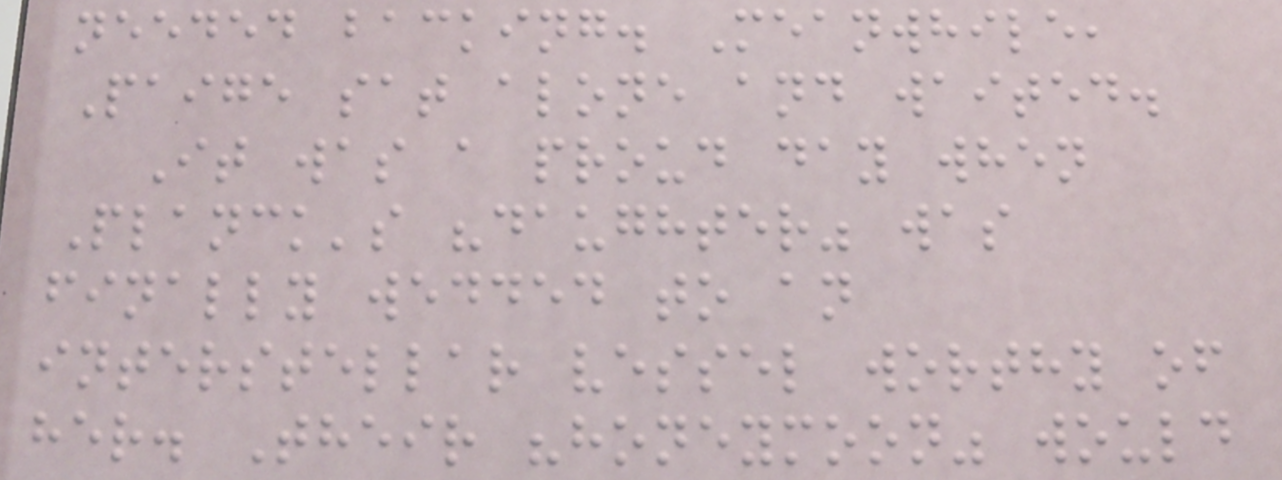needed backing. Meanwhile,
Paige sat alone and waited.
It was a proud day when
Planck's "daughter" was
finally wedded to an
interstellar vessel worthy of
her. Their "honeymoon" would
